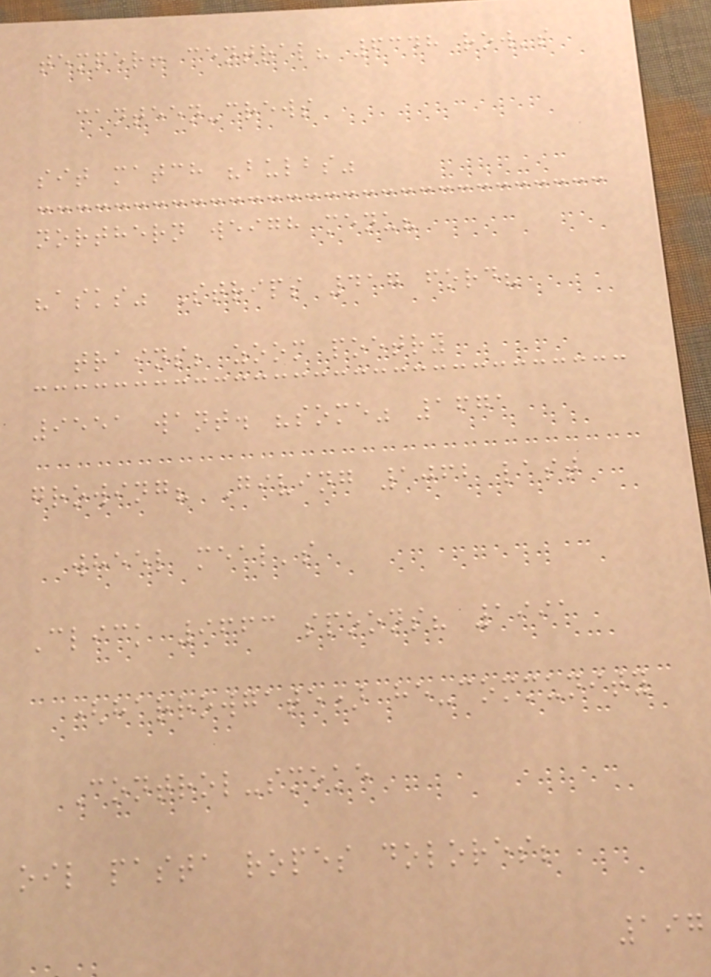temper! central? 6348 row's
canteen-crews
sit match "bulbs"
northern weigh menu?
"asks" Strips 417 ford?
trains; zoom poetry
9551 want. "some" 1671
growing? Giving 1062 last
wheel meal's
Click 9663 spoons? 1991
(harrowgate) he-community
Control-smoke
oil pasta ropes dolores;
197
